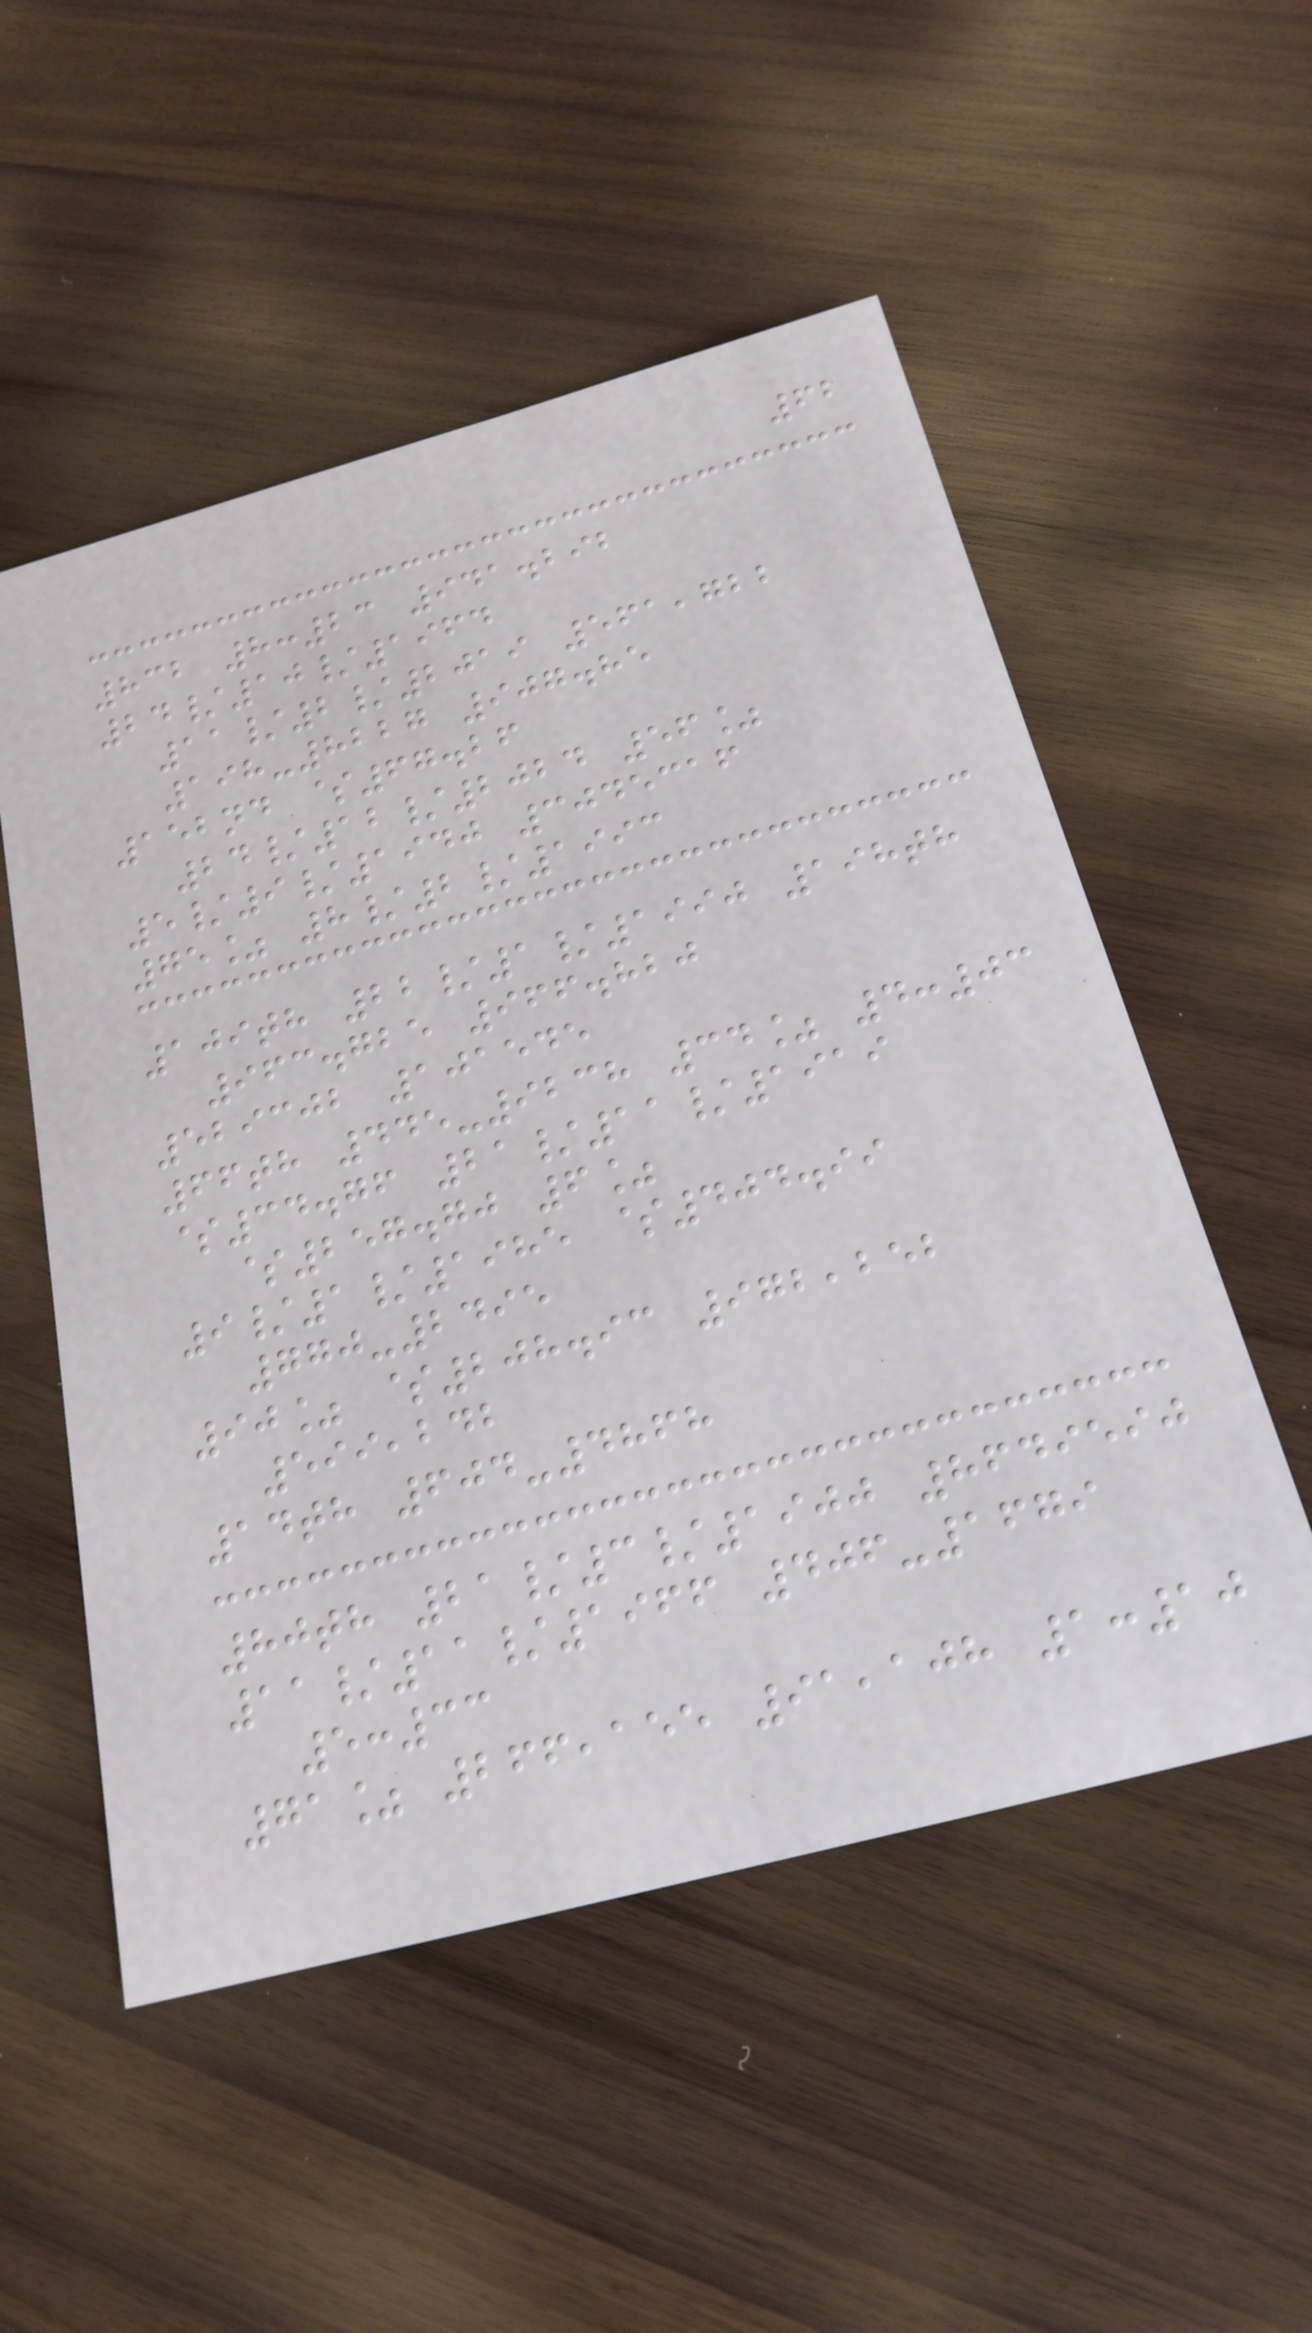62
832 8:23 941.292
24/10/1964
11/2/2019 561,722
198-8227 907.85
152nd $67.26
24/12/2024 56%
5/9/1940 3045316
75% 8/2/1993
109th 22/1/1990 198th
963.725 966.820
529302 101545
66th 445-9238 34% 4:03
$34.76 21/11/1919
$257.70 6%
9/1/1985 $404.99
770-2495
90% $208.93 972,252
599,242
14th 604-4868
80th 21/3/1900 8649590
11/11/1966 406-1679
5:33
71% 266,155 91,108 1:10
